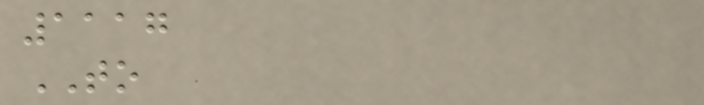1117
TO
